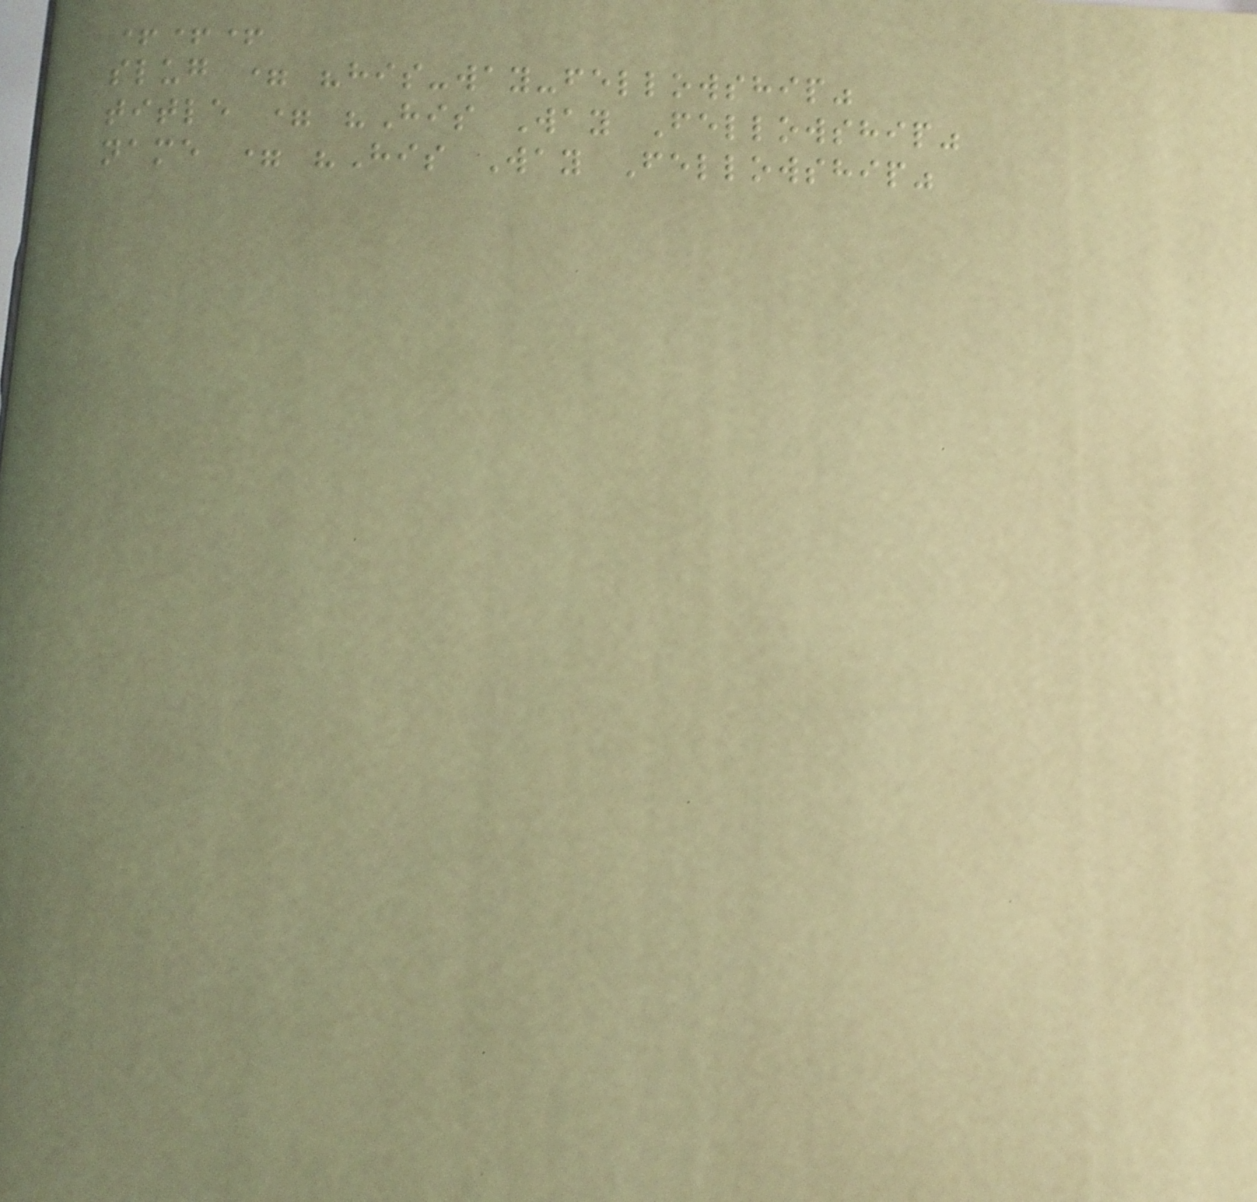+++
slug = "his-way-fellowship"
title = "His Way Fellowship"
name = "His Way Fellowship"
